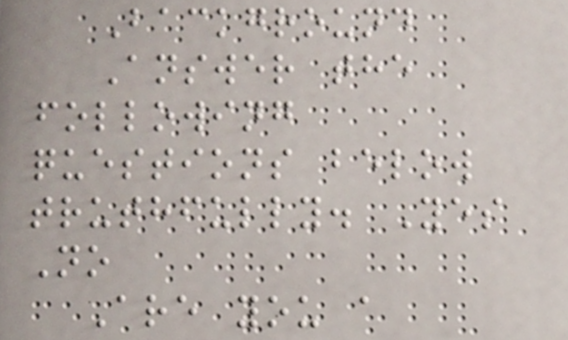Background
Answer the
following
questions below
truthfully. Yes
No
Are you a
